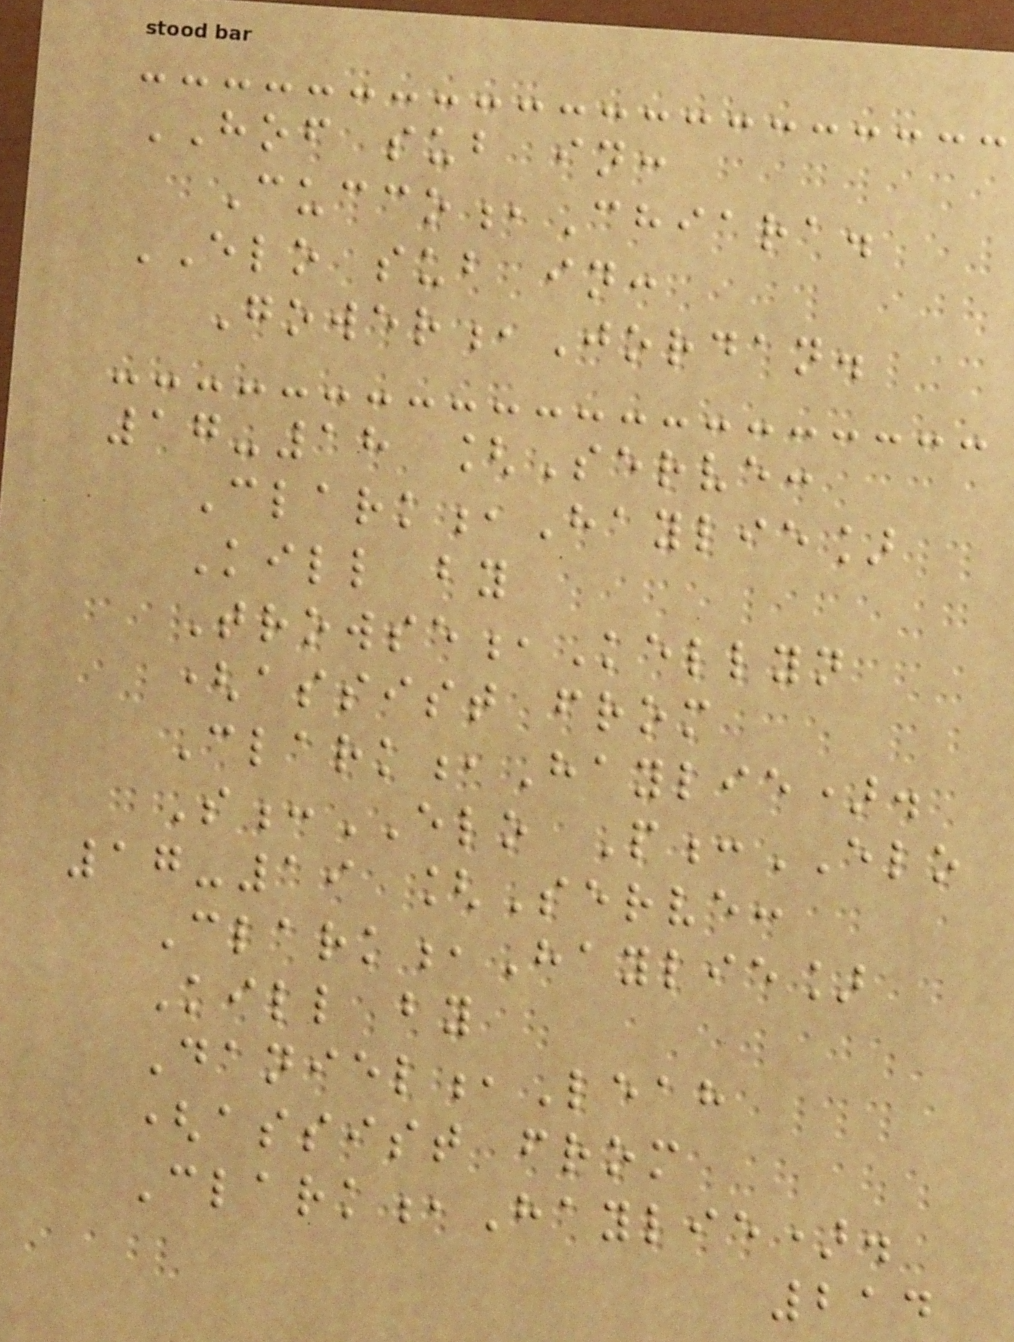HOF sub in:
Cucco,Chiara.
ELO sub in:
Gower,Jordan.
17-18 [Serve:
Clark,Haylie]
Kill by
Trowse,Kellyn
(assist from
Clark,Haylie).
S:ELO P:ELO
17-19 [Serve:
Clark,Haylie]
Kill by
Daniel,Leah
(assist from
Clark,Haylie).
214
